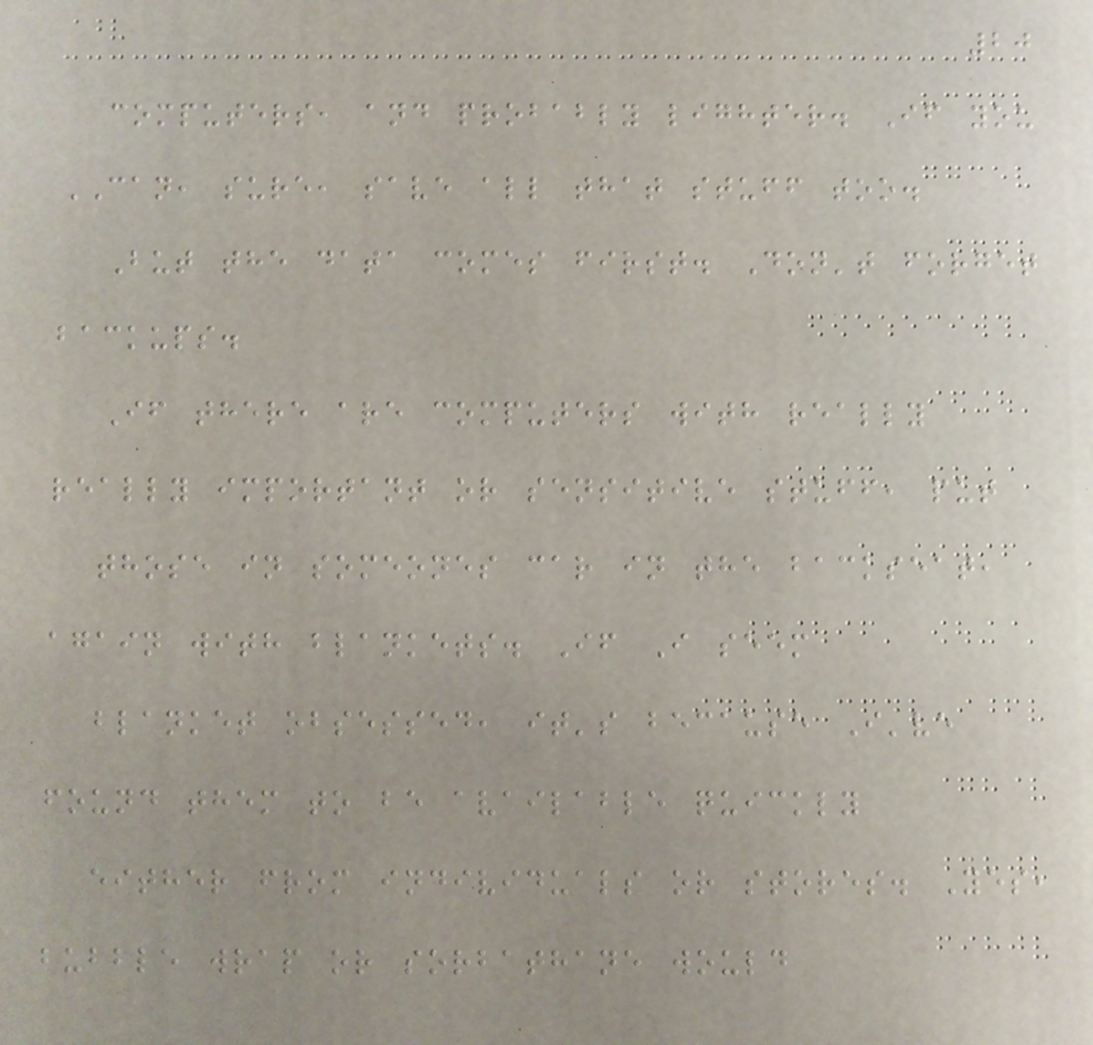20
computers, and probably lighter. If you
CAN, sure, save all that stuff too.
But the data comes first. Don't forget
backups.
If there are computers with really
really important or sensitive stuff, put
those in someones car in the backseat,
again with blankets. If I seem
blanket obsessed, it's because I've
found them to be available quickly
either from individuals or stores. Yes,
bubble wrap or sorbathane would
